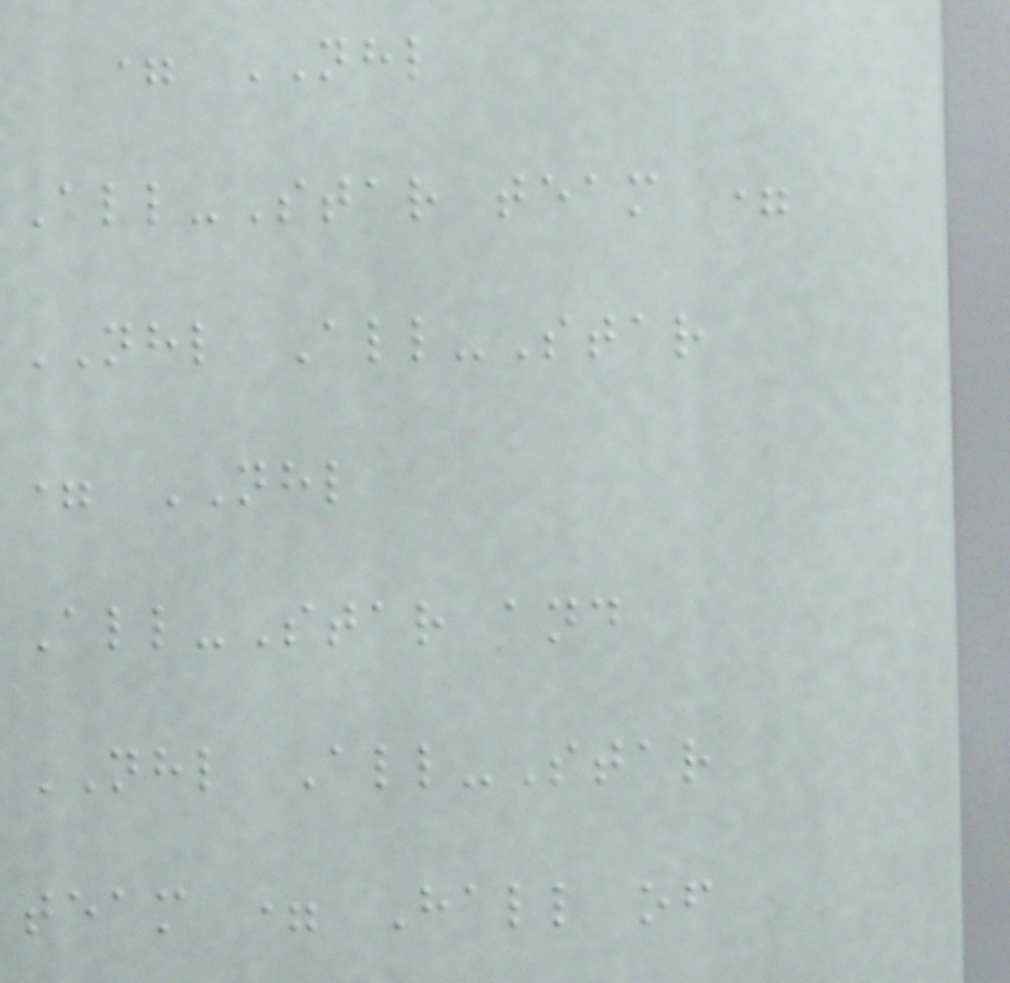= NHL
All-Star team =
NHL All-Star
= NHL
All-Star and
NHL All-Star
team = Hall of
